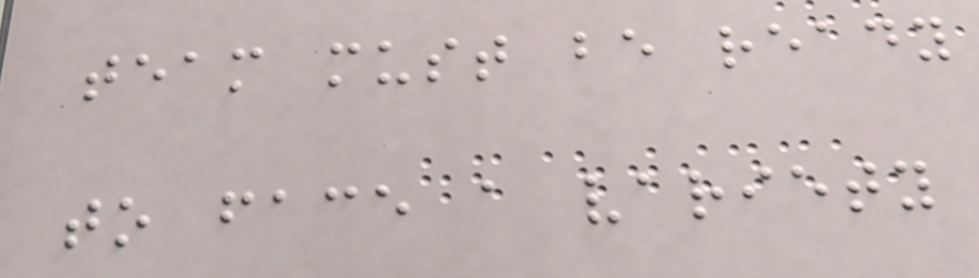team must be ready
to face a variety
